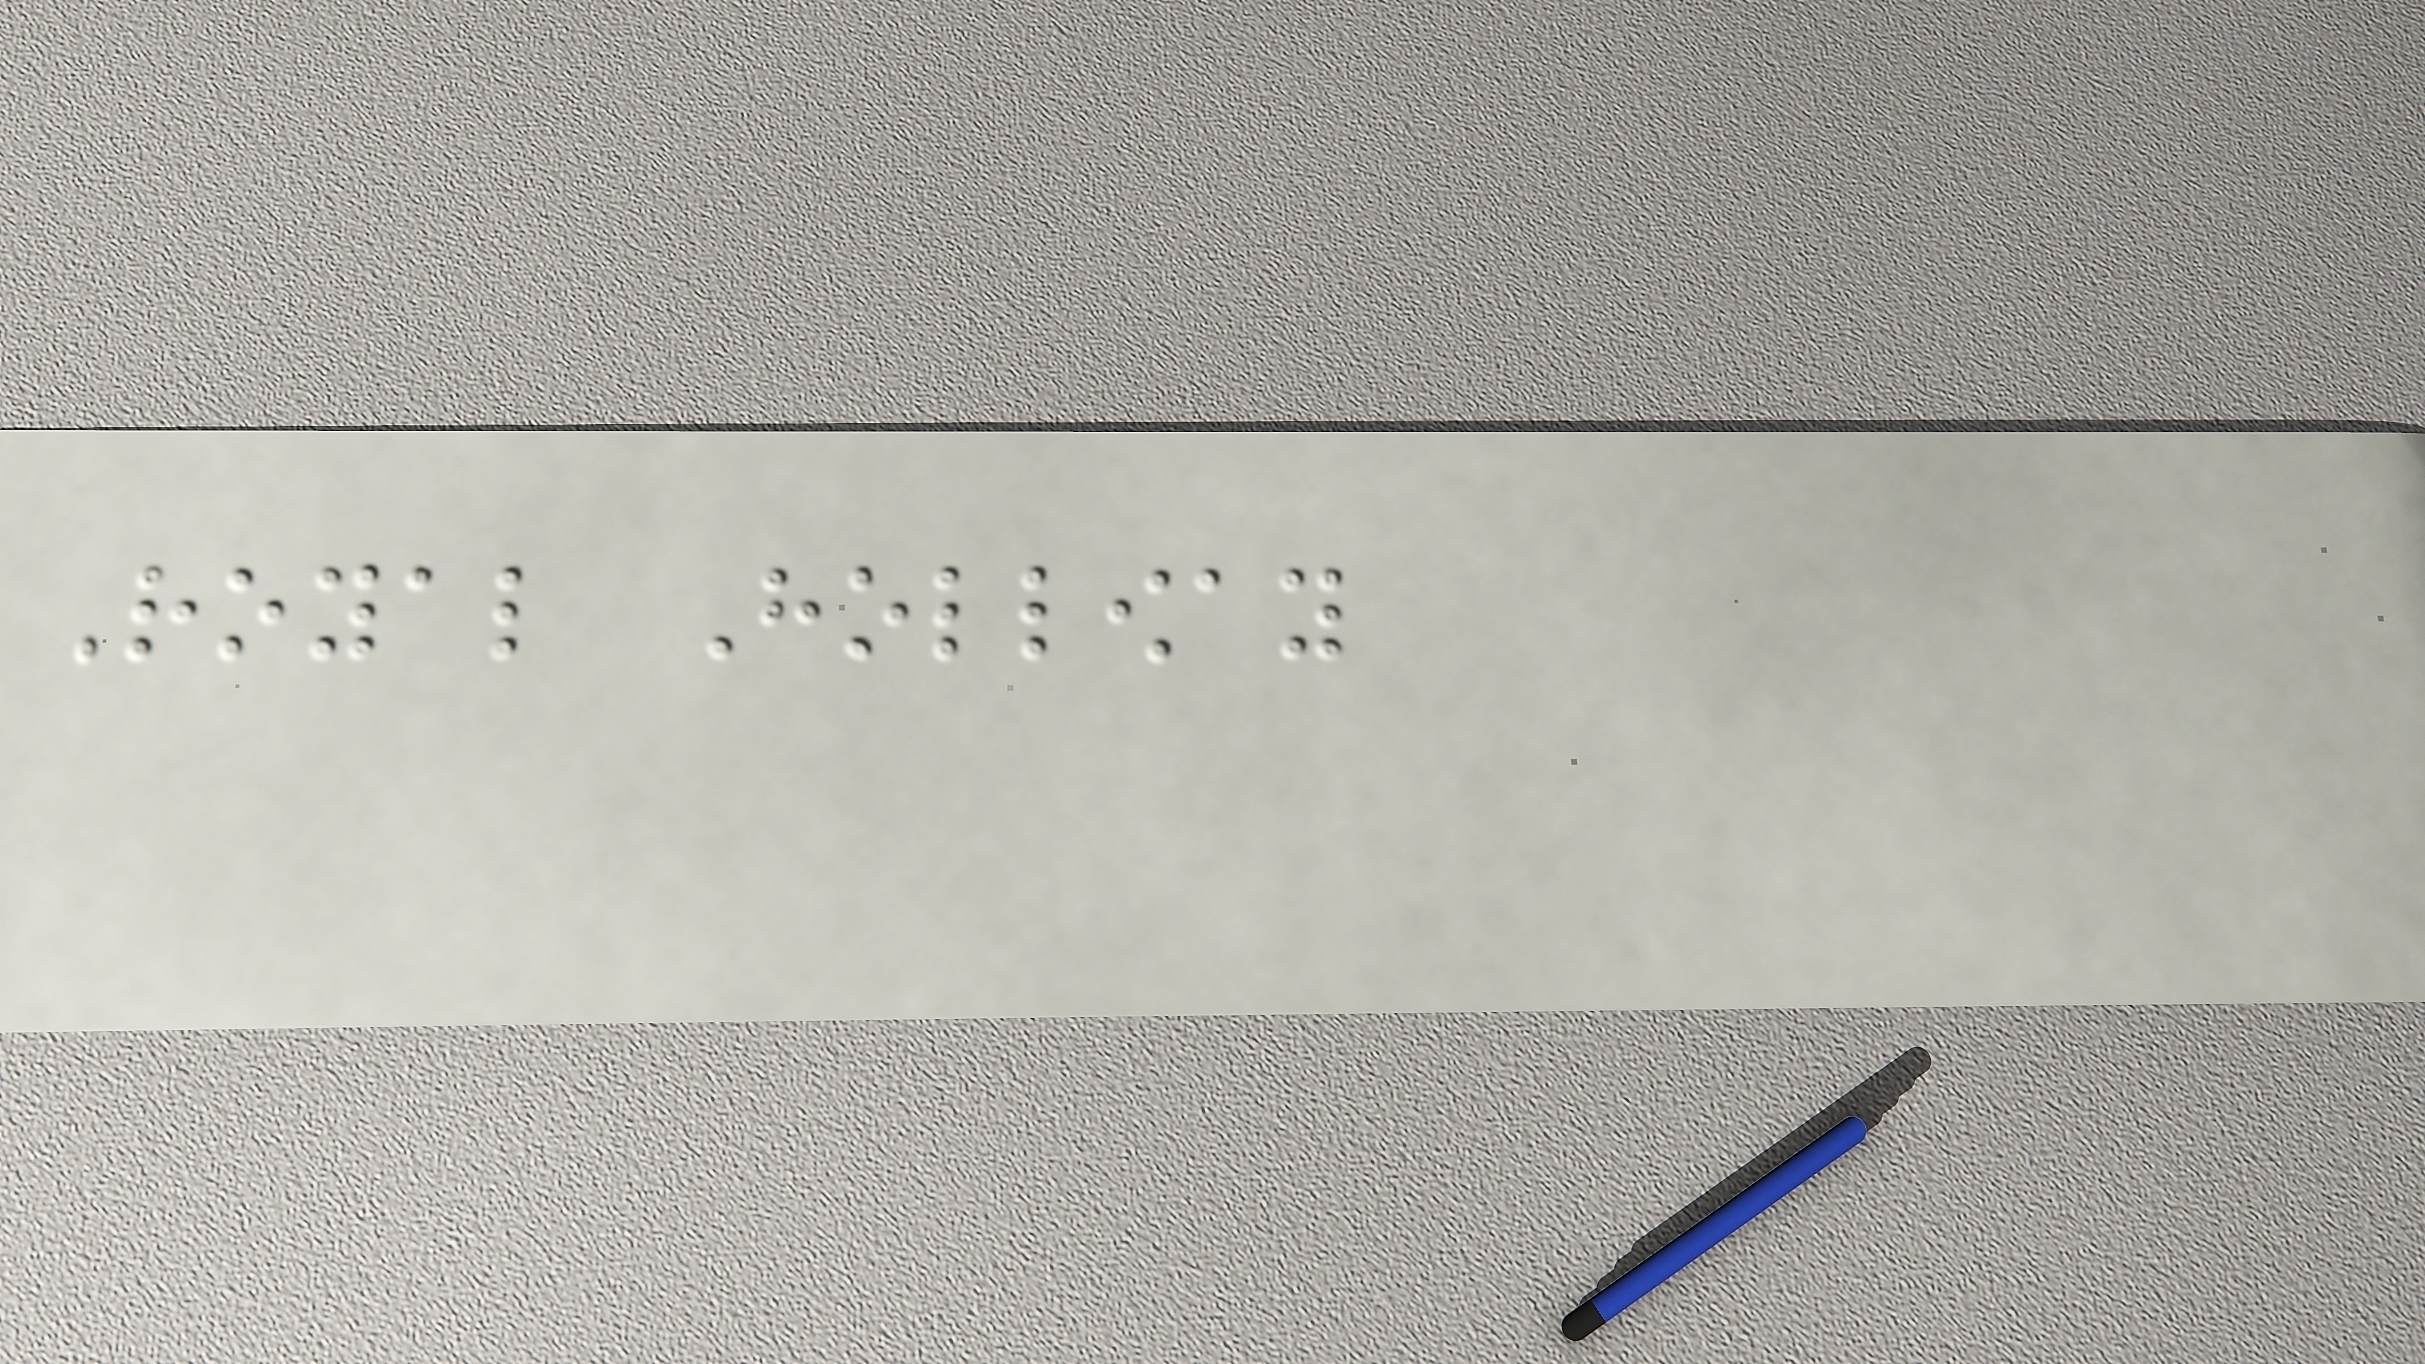Royal Holloway
